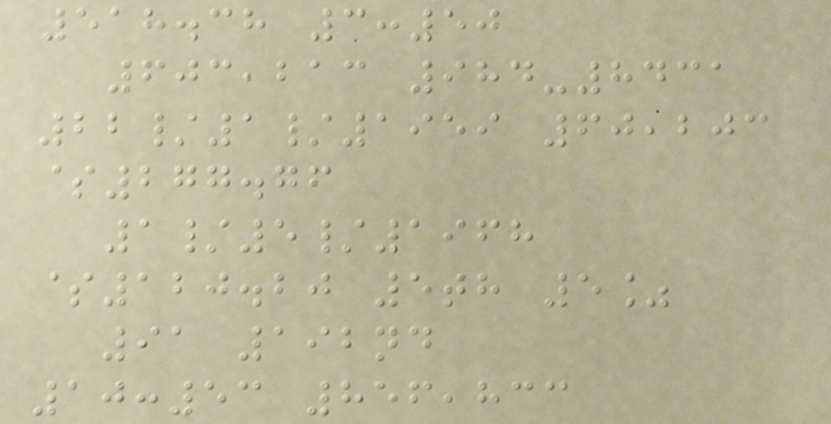518.38 3:50
603,213 984-8431
22/1/1959 60,203
$277.76
1/5/1968
$120.20 5th 5%
91 192nd
10:53 856,833
